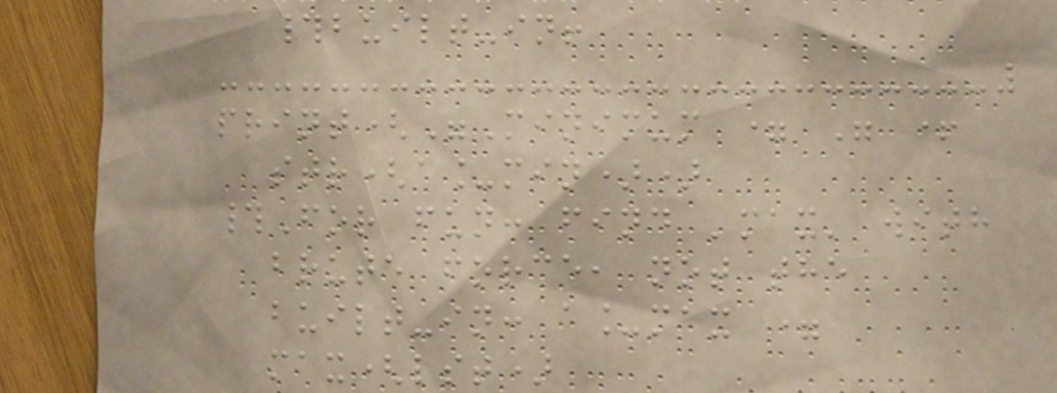#built-in!
print("Minimum = " +
str(a_min))
#For fun: find 'max' with
brute force, not the
built-in: a_max =
max(lst)
